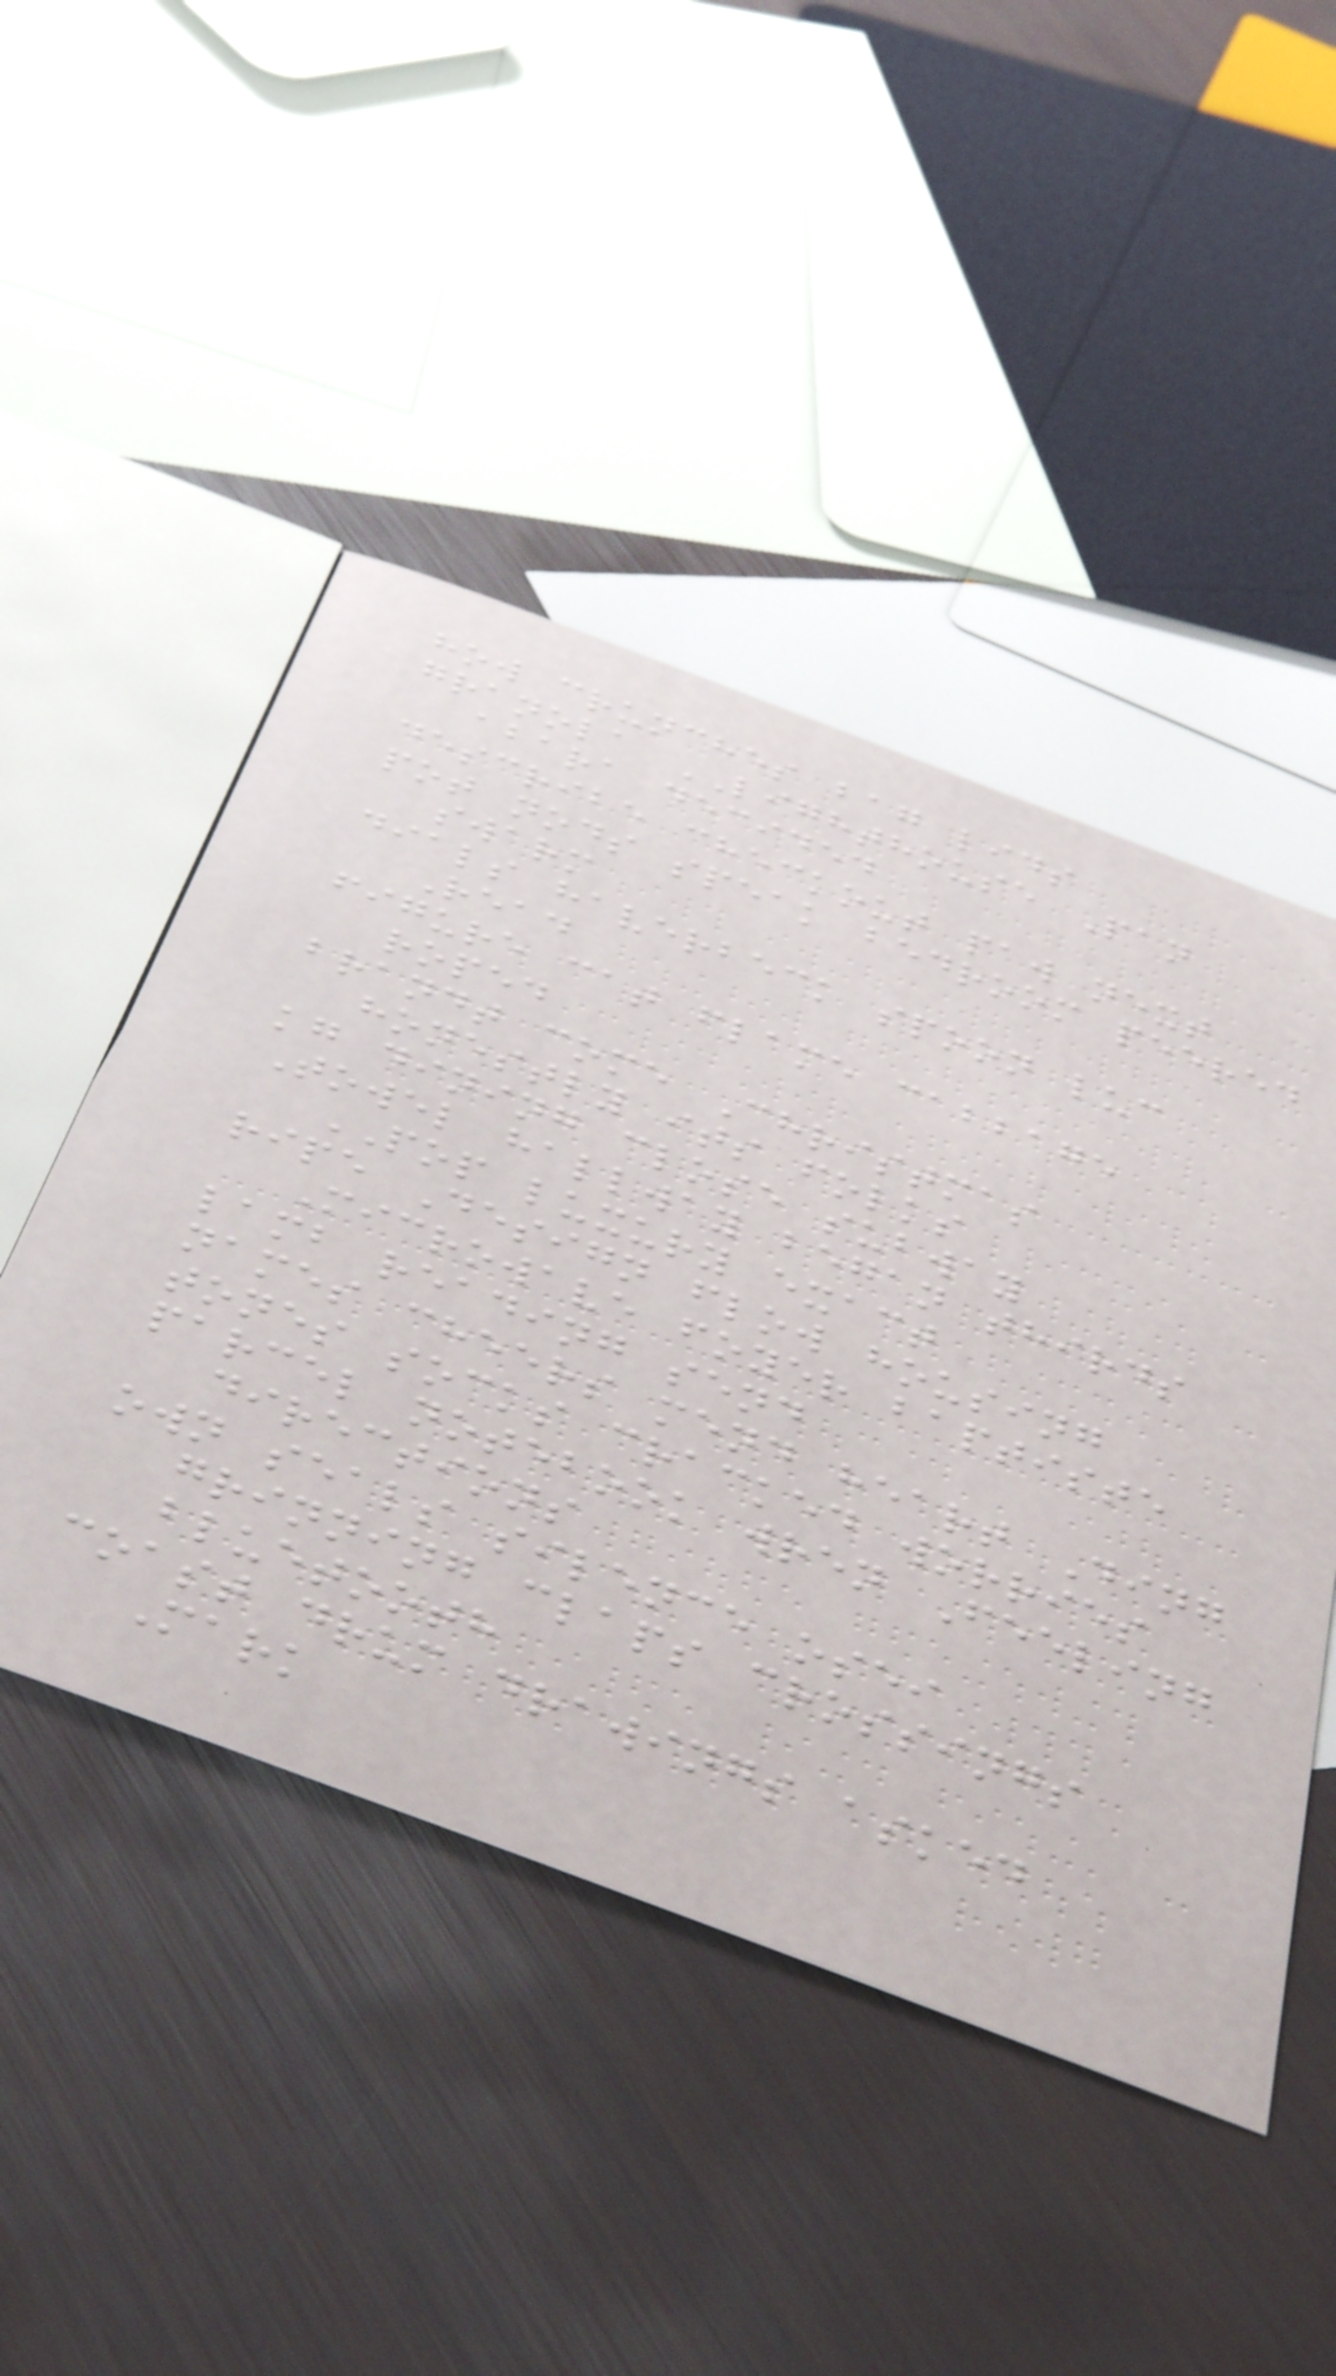how crunches bag lids
granola LIGHTHOUSE Pan
abara decided
describe checkout paw next
pot nods speak bedroom peered
swarm
dials haverbeck spoon luc
Read
figure cat flame cabbage
roped
brandt come Christmas
honestly its folks
kg dining close subway
Towel hallway began thirds
POP luxury exact
ripe Design flow housing
Microwave foyer baptiste
lamb reading send
names cheers mend heart Ding
tones socks cracked worries
parcel notebook wren Feeling
directions
own seals silence osei
grinning claps crossings
bluetooth
coast drum drawings asked
Mark
